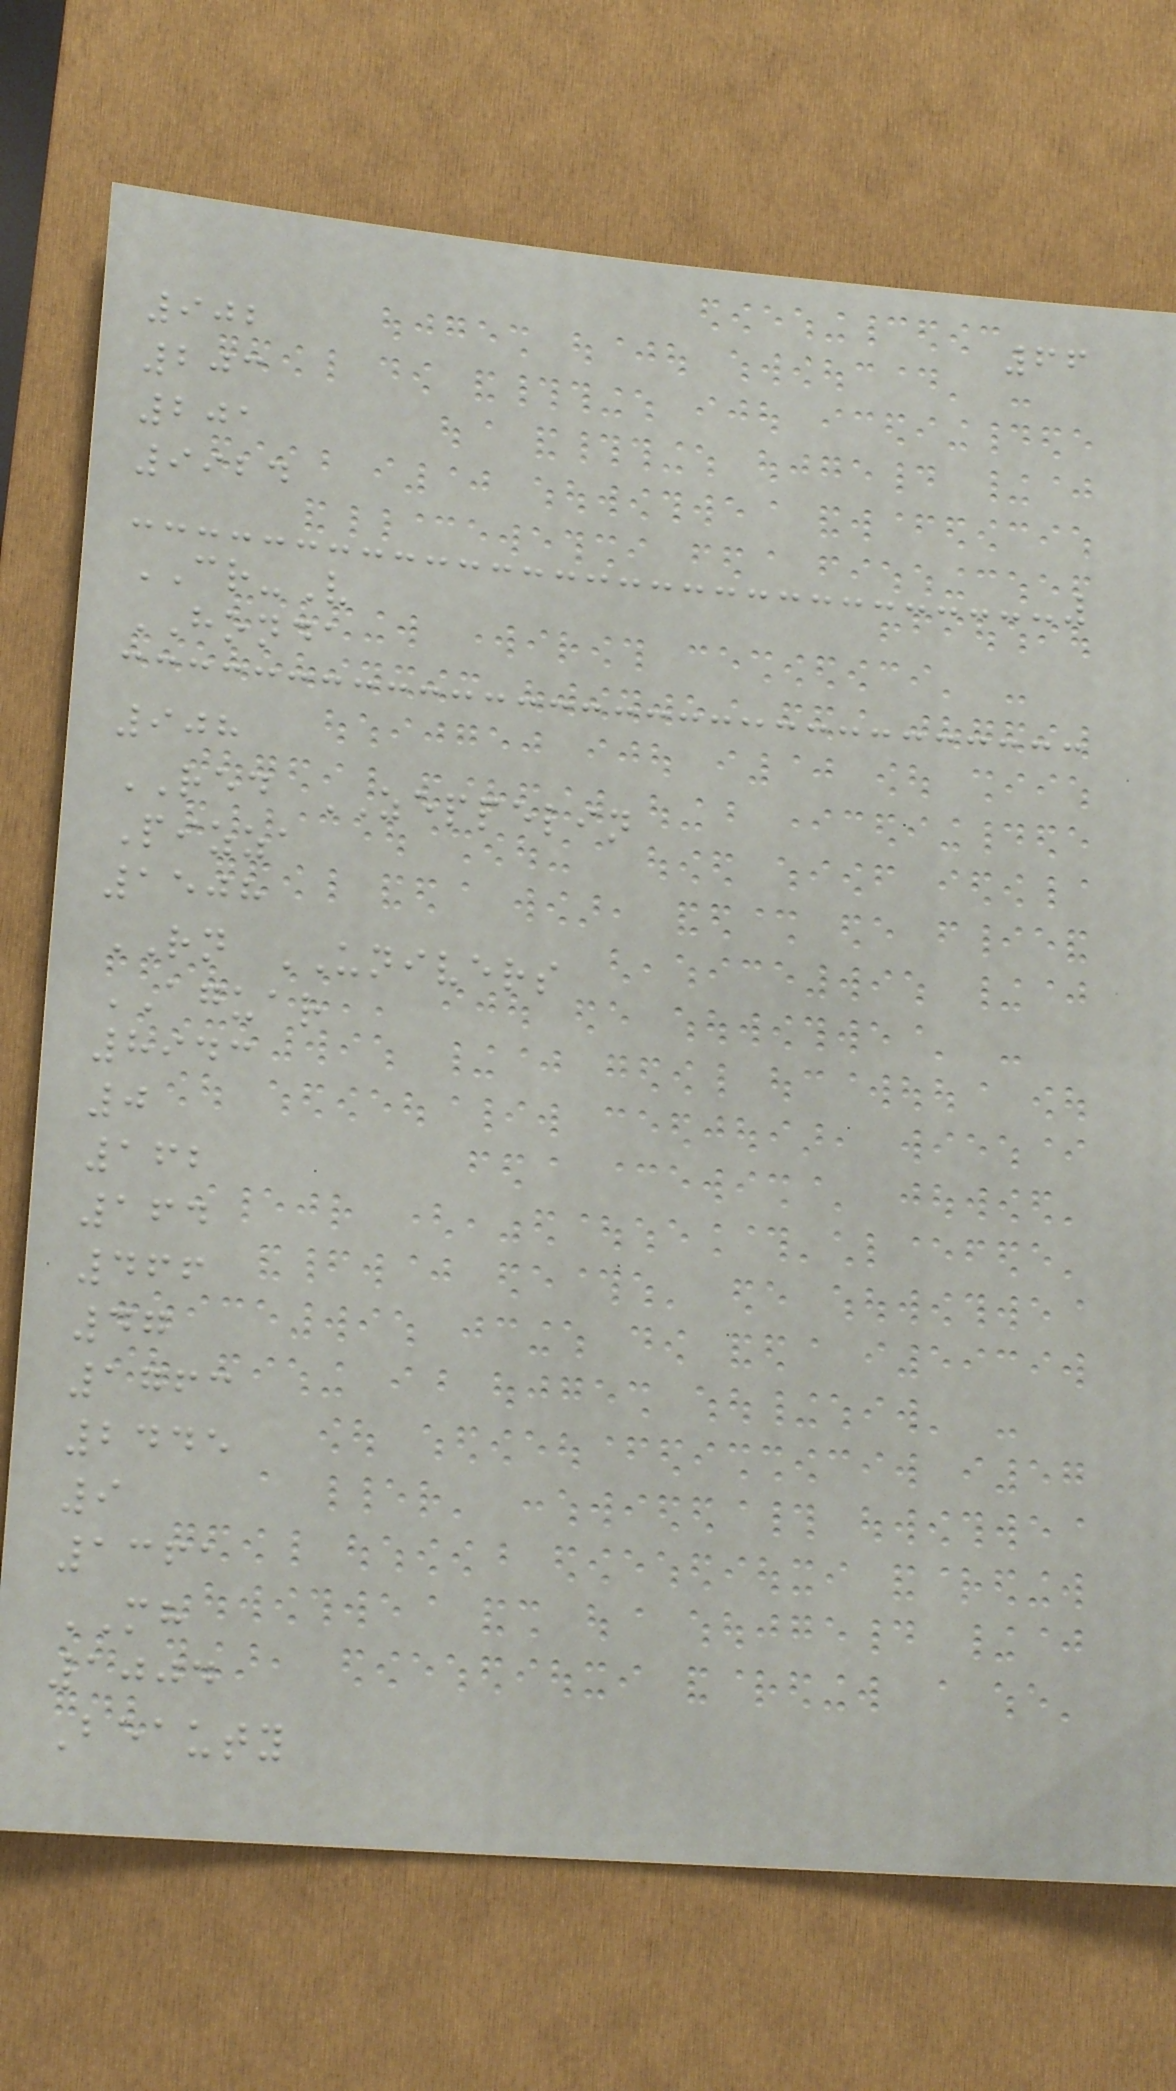66
902
203
201
9924
CR-V
HONDA
908
RED ZEPPELIN
Pizza
1508
RN UNIVERS
AGUAR
8943
0
162
164
466
47
1763
2445
9
1361
MH
1004
Beauty
